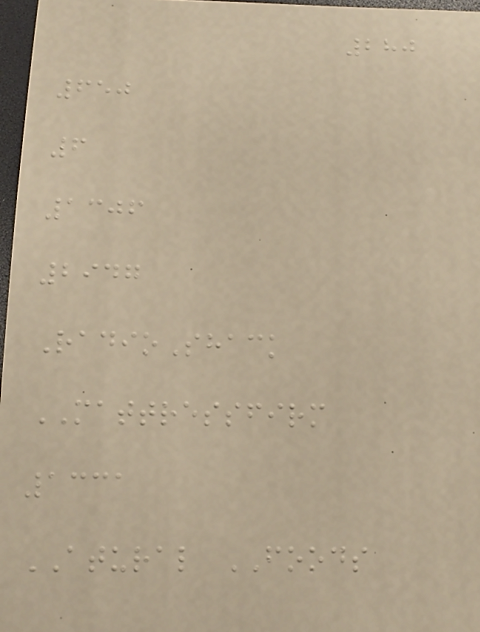280
650
6
1306
2947
RadioShack
MATTRESSFIRM
1331
ATURAL FOODS
